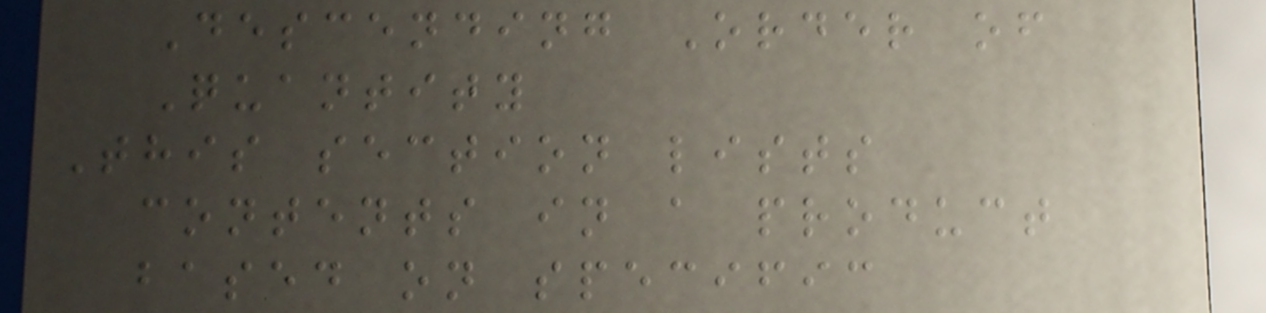Descending Order of
Quantity
This section lists
contents in a product
based on specific
